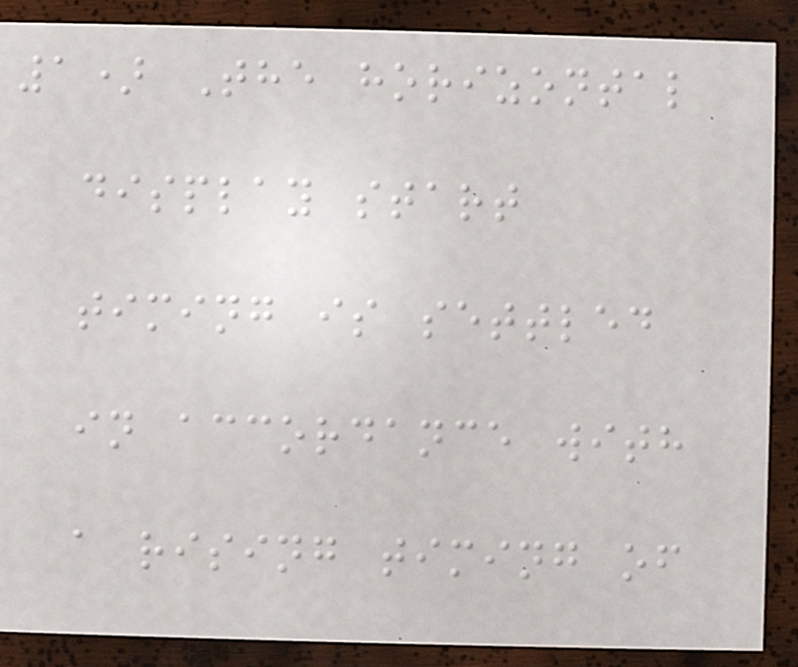1) The horizontal
display start
timing is settled
in accordance with
a rising timing of
